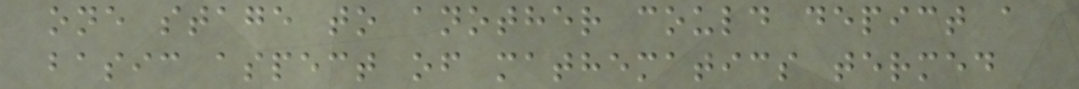one stage to another could depict a
basic aspect of mathematics termed
